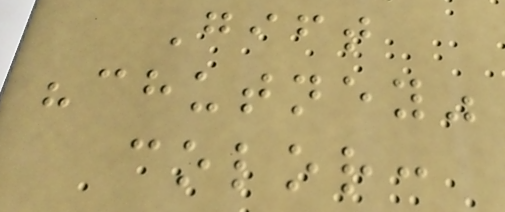Gift
"chutney"
color:
